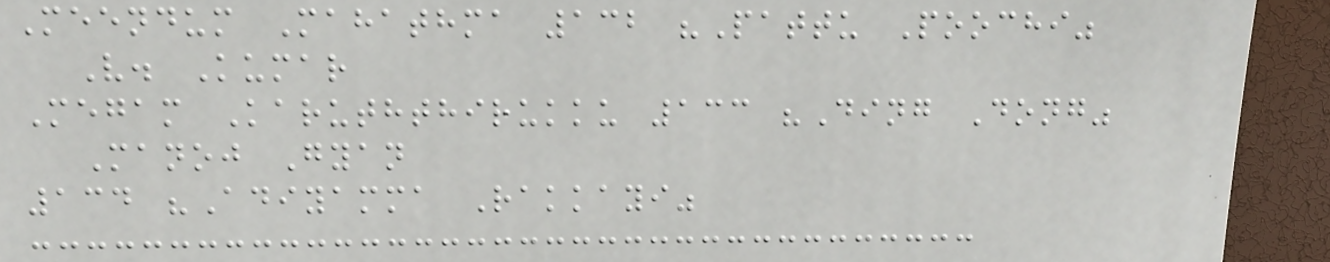Meendum Mahathma 132 "Pattu Poochi"
V. Kumar
Megam Karuththirukku 133 "Ding Dong"
Manoj Gyan
134 "Adiyamma Rakkayi"
